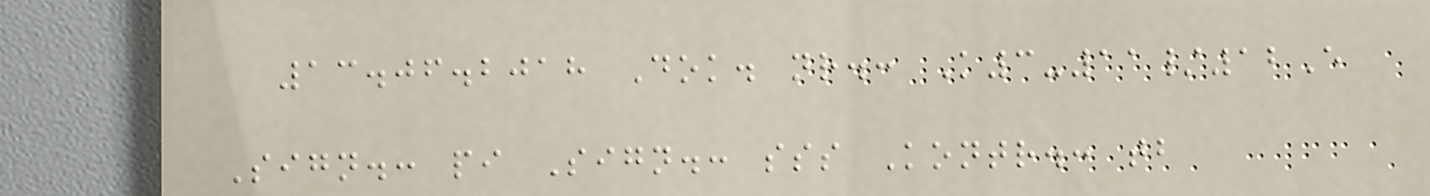13.06.2018 Dok. nr.: K3-11/12E
Sign.: pi Sign.: sss Kontr.: tb
